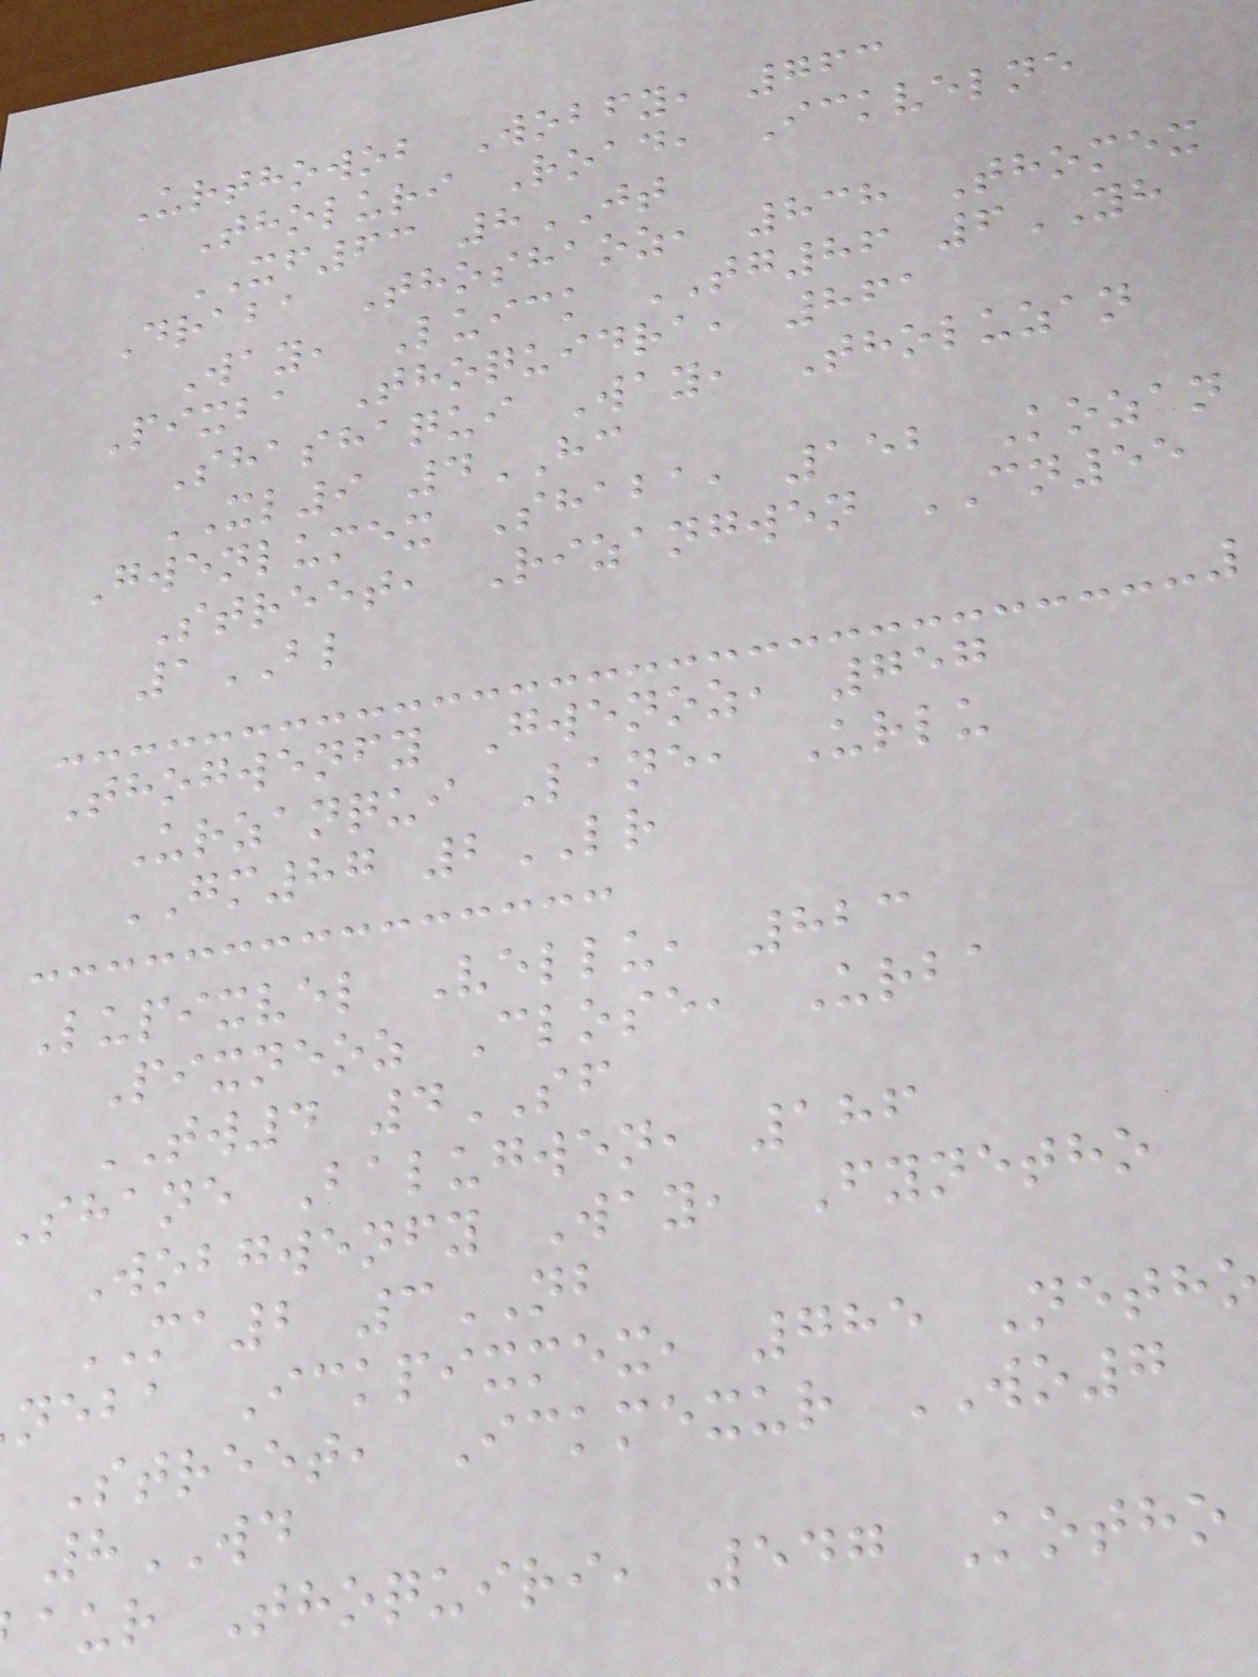Urthowob Wobfy, 763
Tholuri Road, Ickvelne
XF63 8JT
Draba Thoshaoz, 838 Thomex
Way, Luick TG86 6YH
Pixba Thoquidra, 861
Shashaqui Way, Tholuzan
XL9 4HC
Gwenlumex Shaba, 152 Kozan
Street, Rizangwen CN55
1BL
Thogwenfy Gwenoz, 757
Urzanqui Lane, Urlu
GM87 2LR
Lupixvel Vellu, 823
Pixneoz Close, Urba
TW4 4SF
shane Balugwen, 186
Wobgwenfy Way, Fynetho
MA2 3NB
neba Ickpixmex, 785 Neth
Street, Ickmexur WO7
8WD
aur Thoquiri, 547 Kotho
